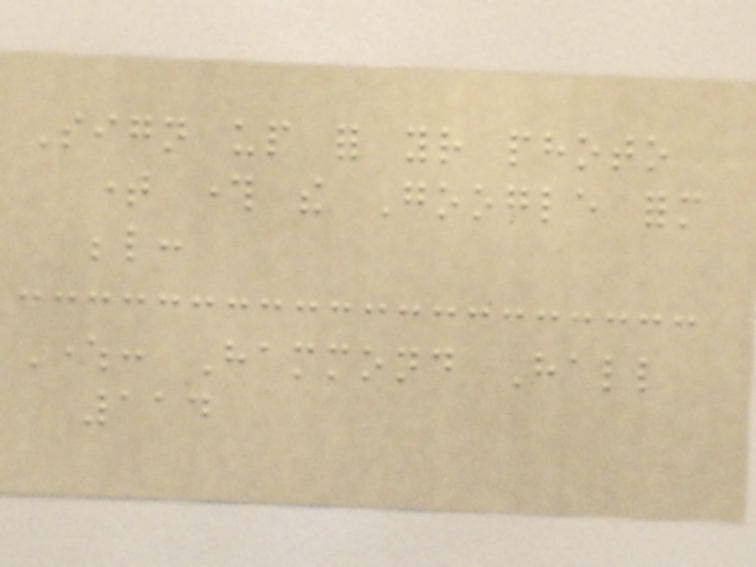Sign up for your photo
time through the Google form
below:
Where: Hammond Hall
114
